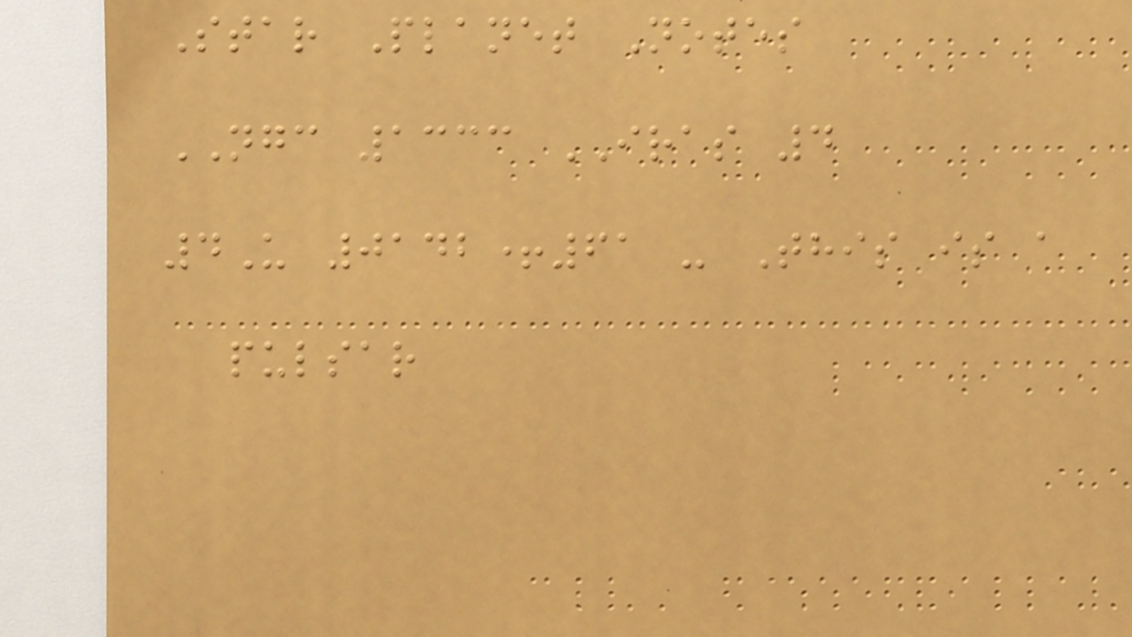Star Planet Notes
NGC 1333 IRAS 4
4U 0142+61 - This is a
pulsar
